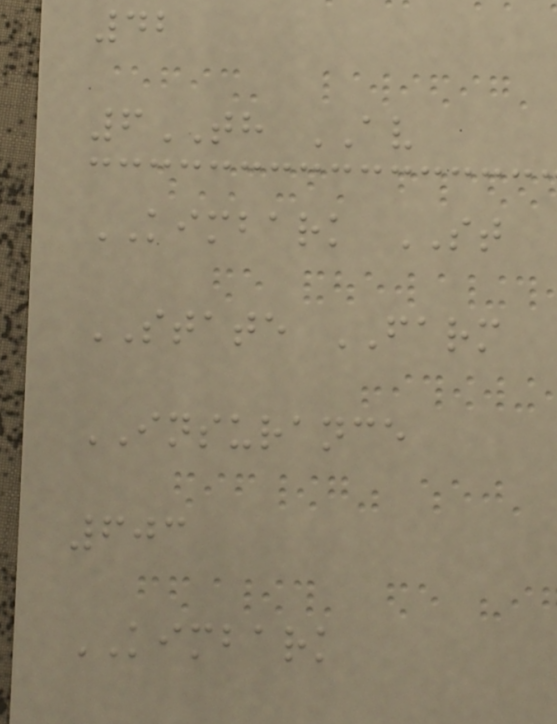42
6TH AV
KIMBARK ST
STATE FARM
INSURANCE
603
KIMBARK
